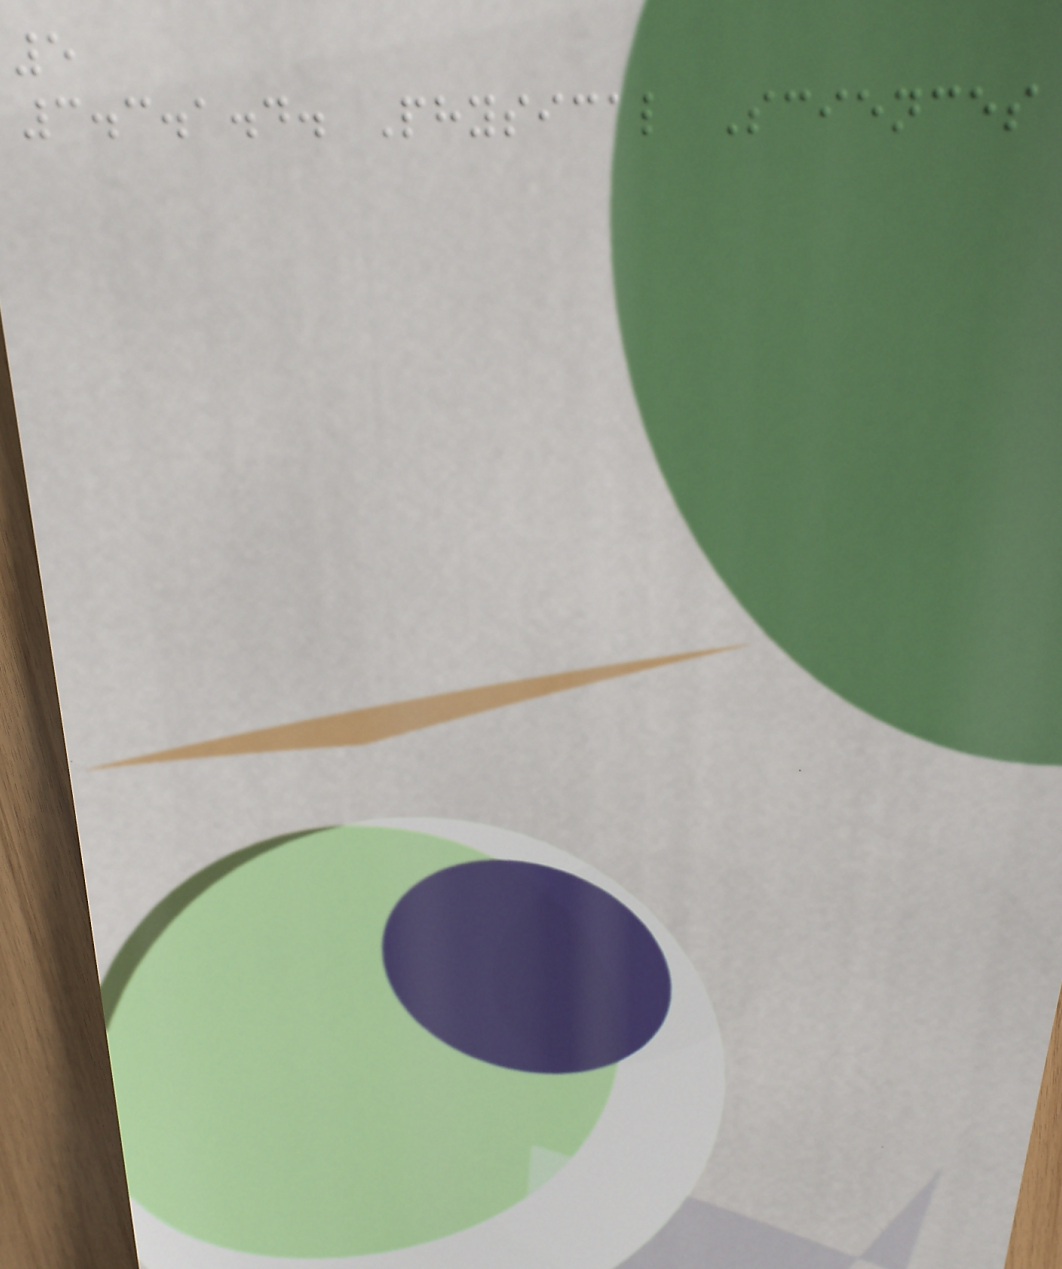5
3.3.1.4. Physical Sciences
